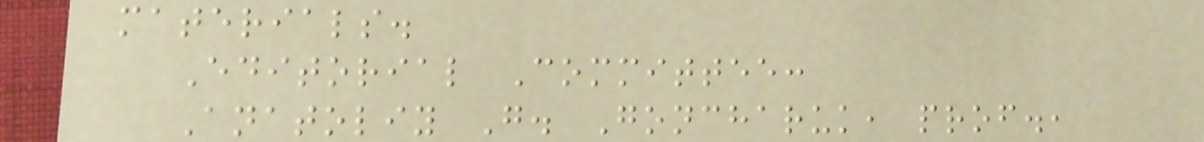materials.
Editorial Committee:
Anatoliy G. Goncharuk, prof.,
